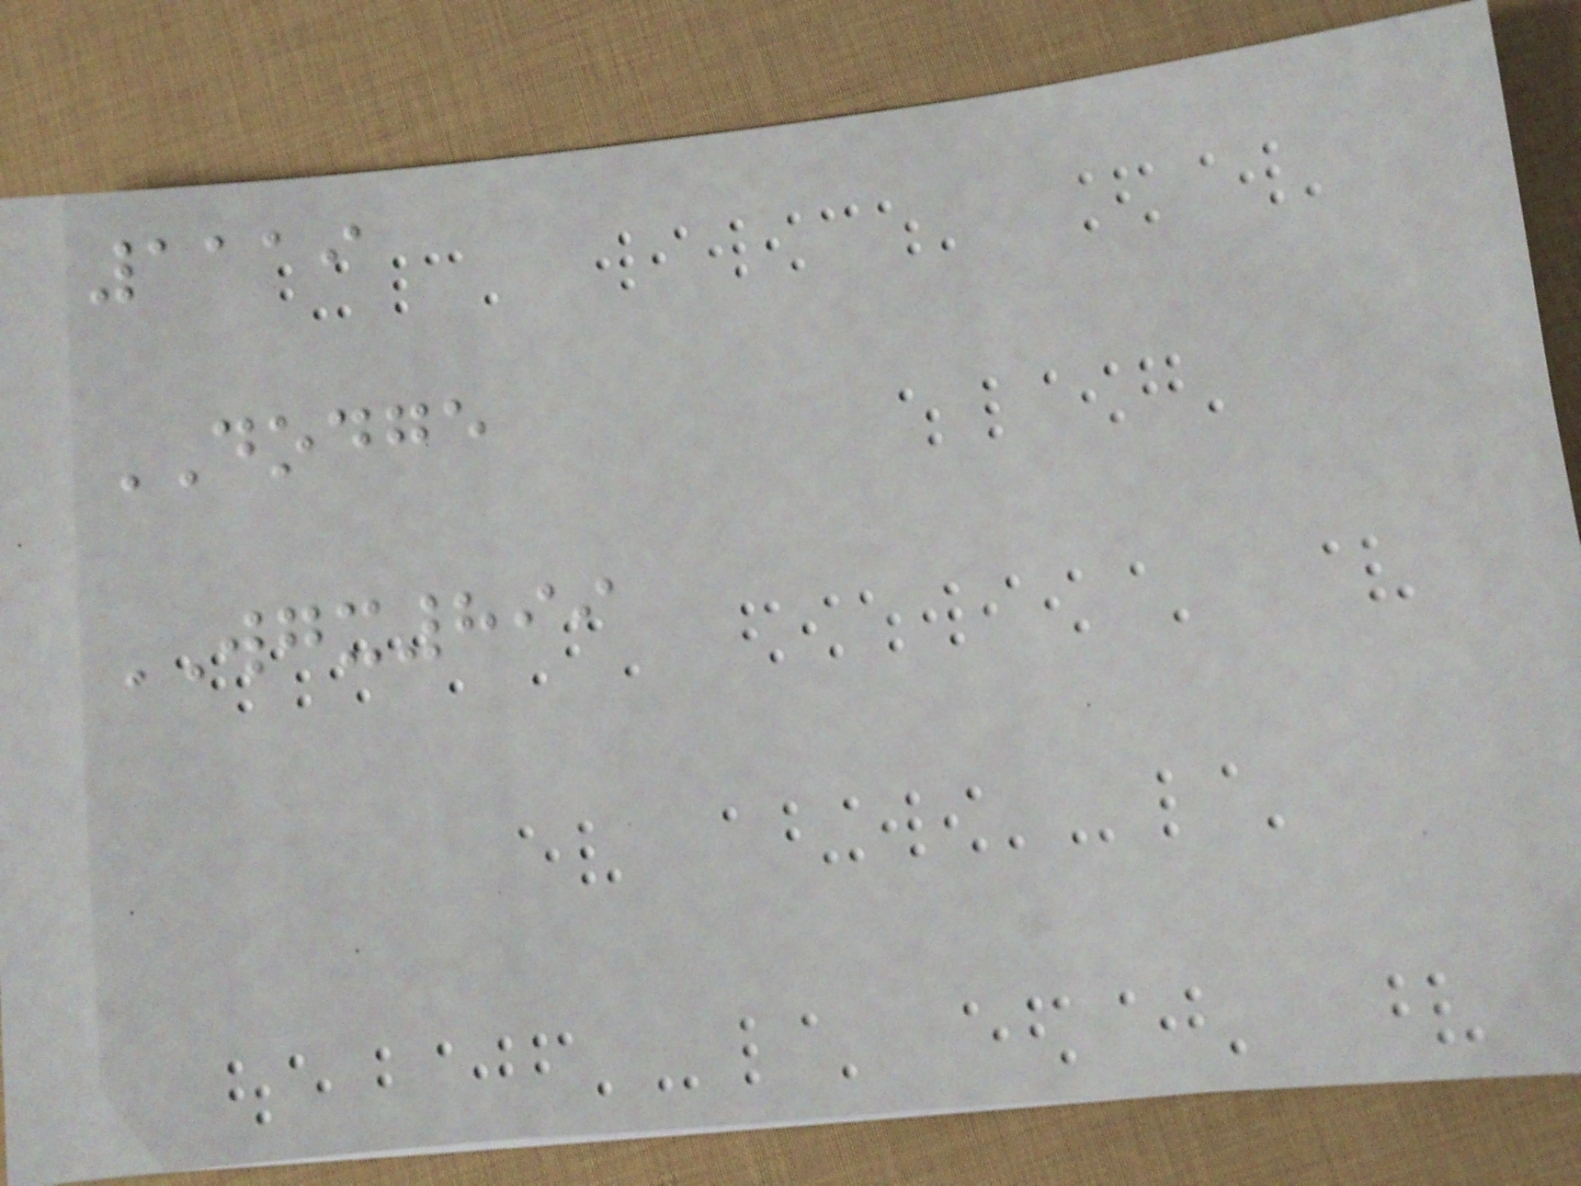1119
DODGE
WGX899
